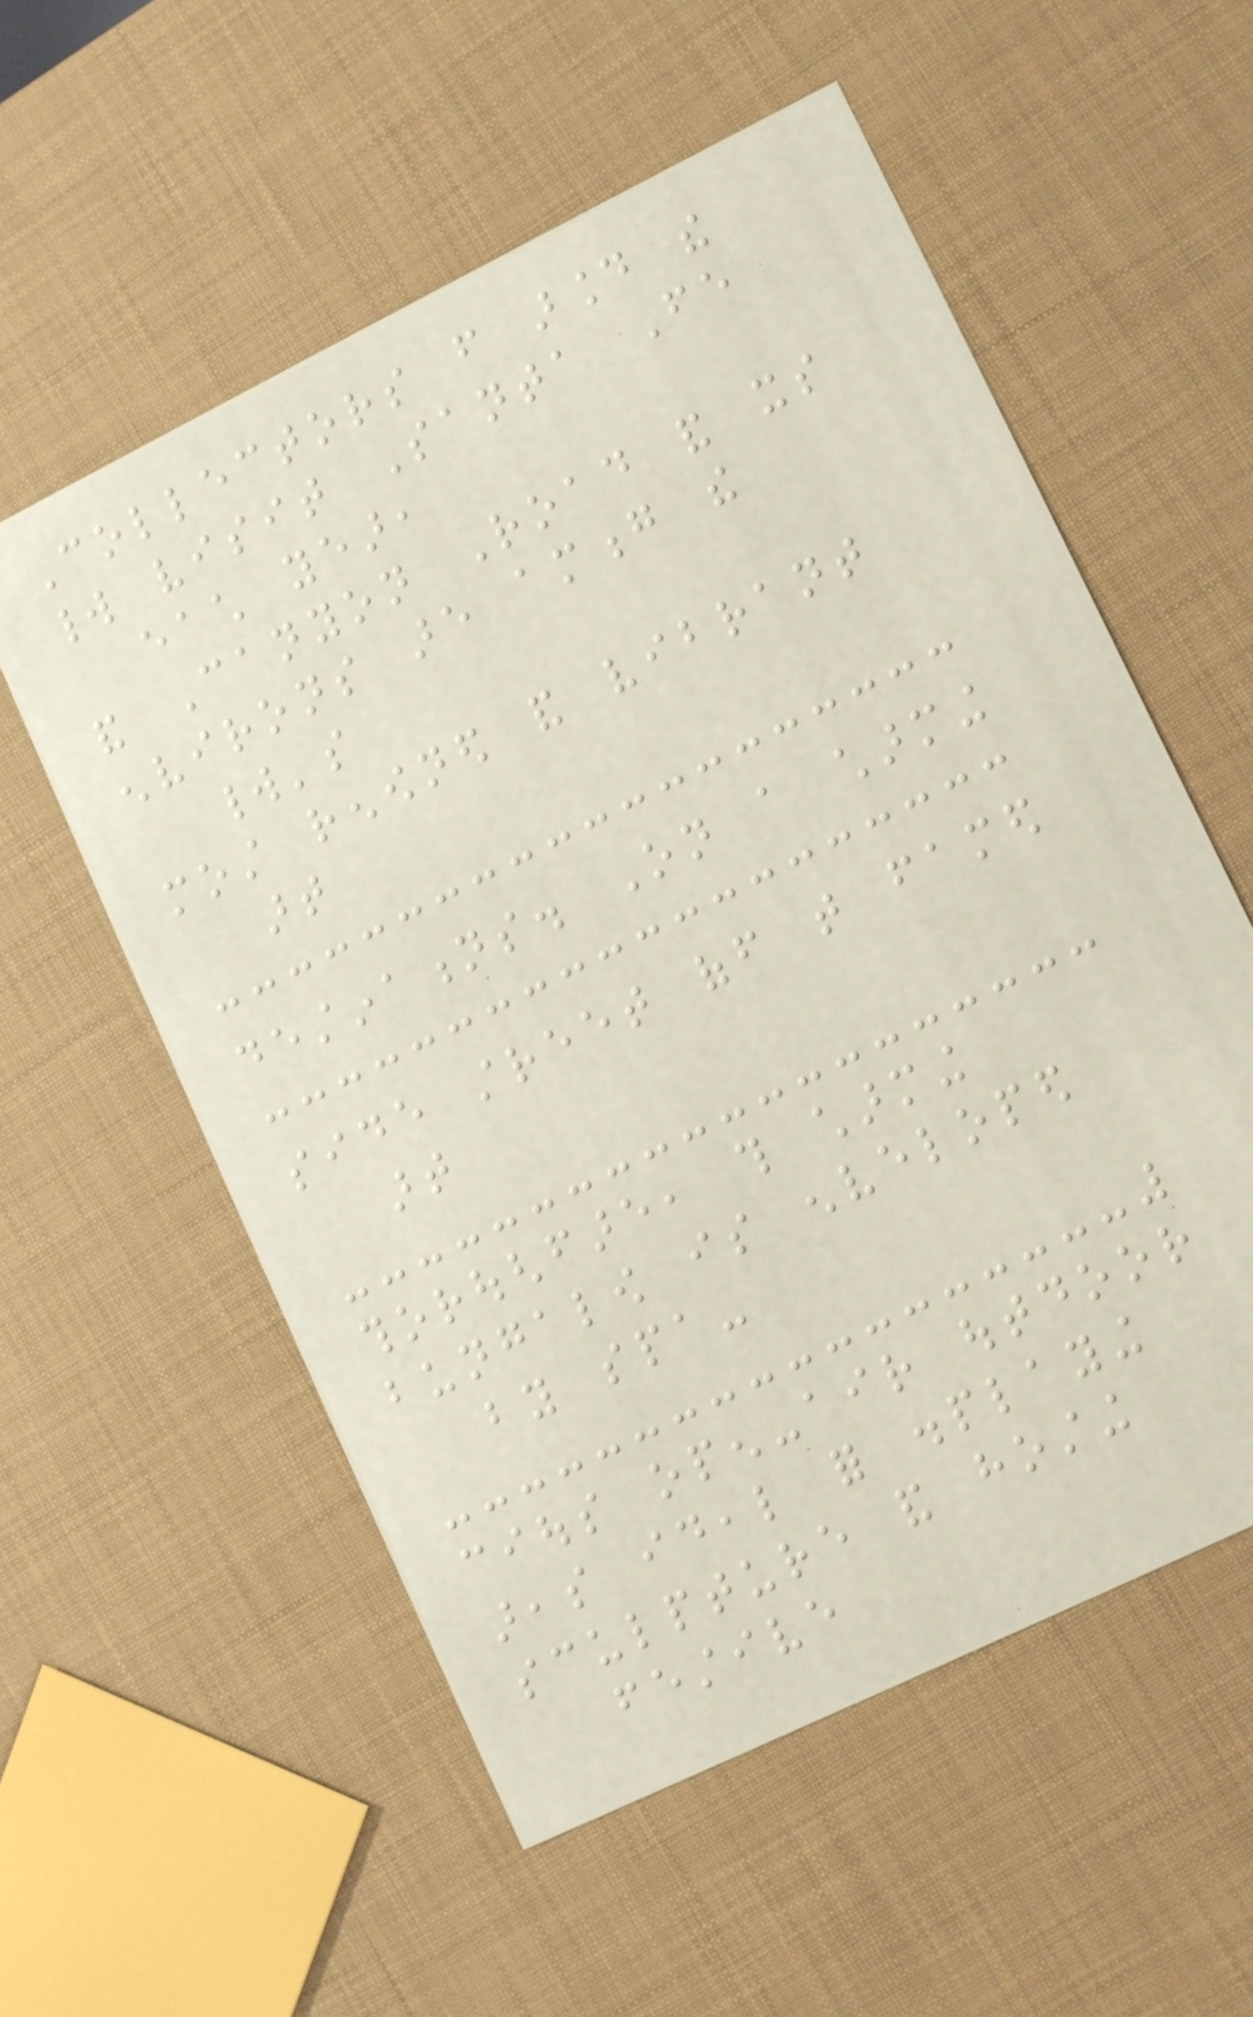Collectors from around the
world visit Santa Fe
each year,
and Canyon Road and its
environs are among the
world's
most renowned and vibrant
art
destinations. On a charming
side street off that famed
art
thoroughfare, this charming
bungalow is enveloped
by spa-
cious open-air outdoor
areas ideal for displaying
sculpture and hosting
festive
